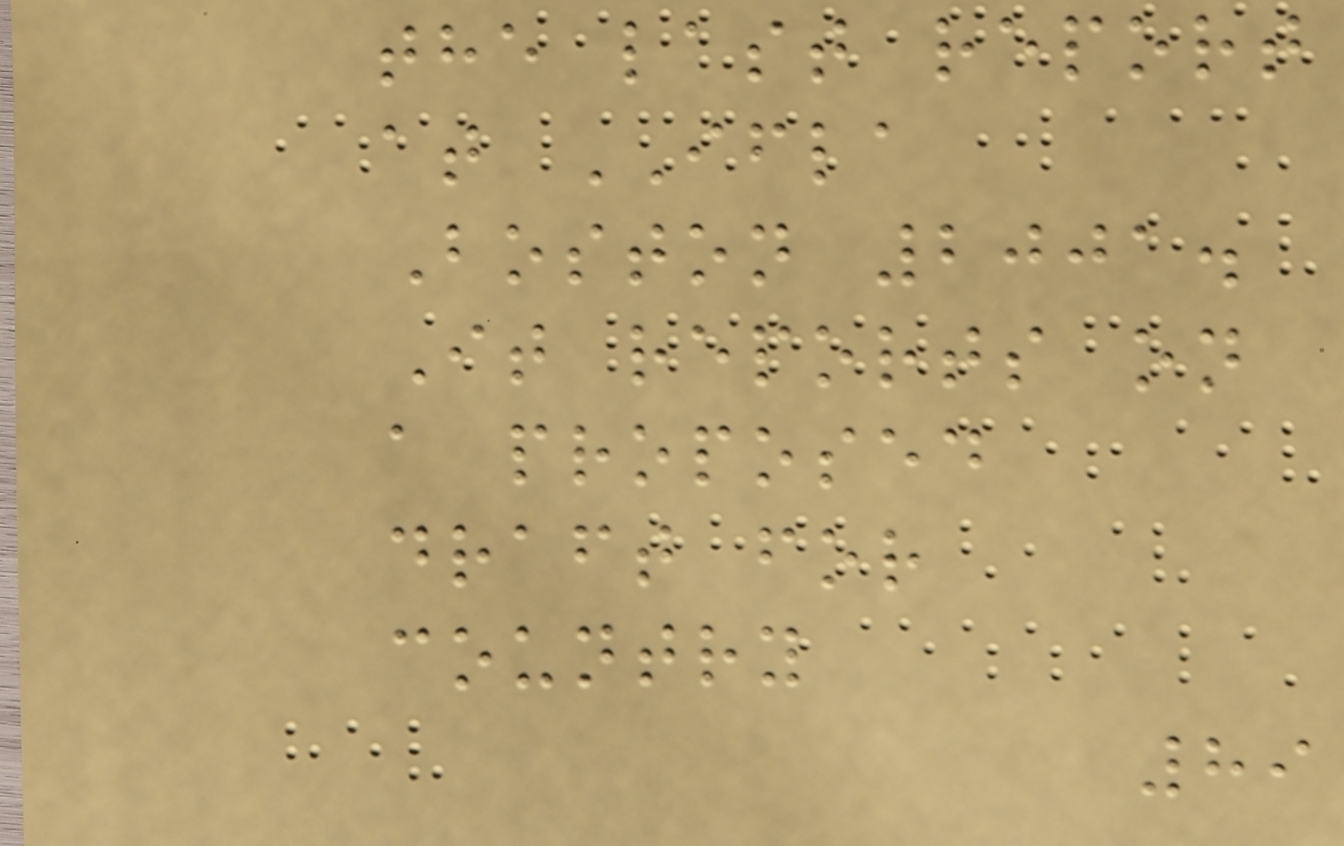the last report
at IFLA
Boston 2001.
It reports on
a proposed
draft for
country
89
